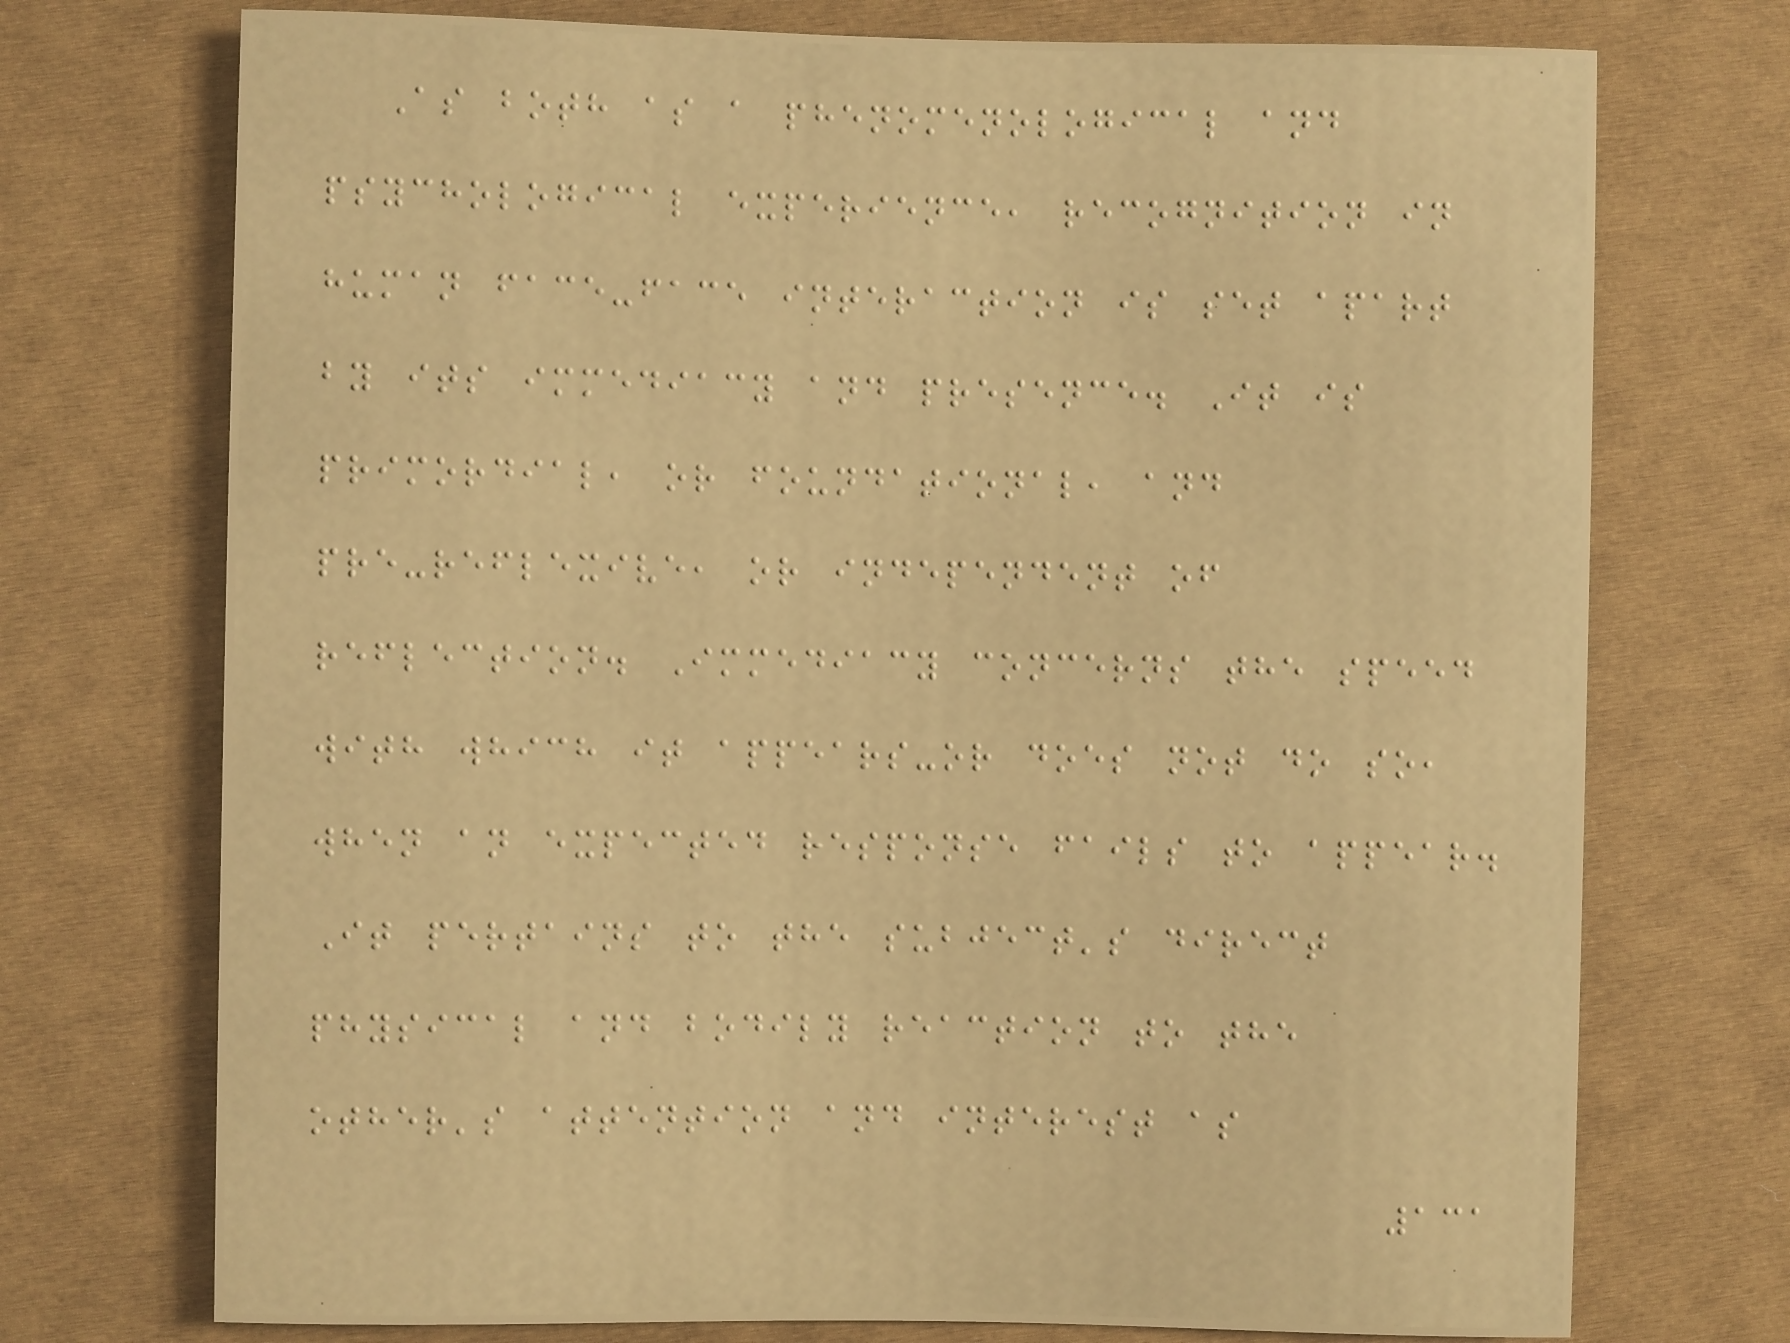As both as a phenomenological and
psychological experience, recognition in
human face-face interaction is set apart
by its immediacy and presence. It is
primordial, or foundational, and
pre-reflexive, or independent of
reflection. Immediacy concerns the speed
with which it appears-or does not do so,
when an expected response fails to appear.
It pertains to the subject's direct
physical and bodily reaction to the
other's attention and interest as
131
